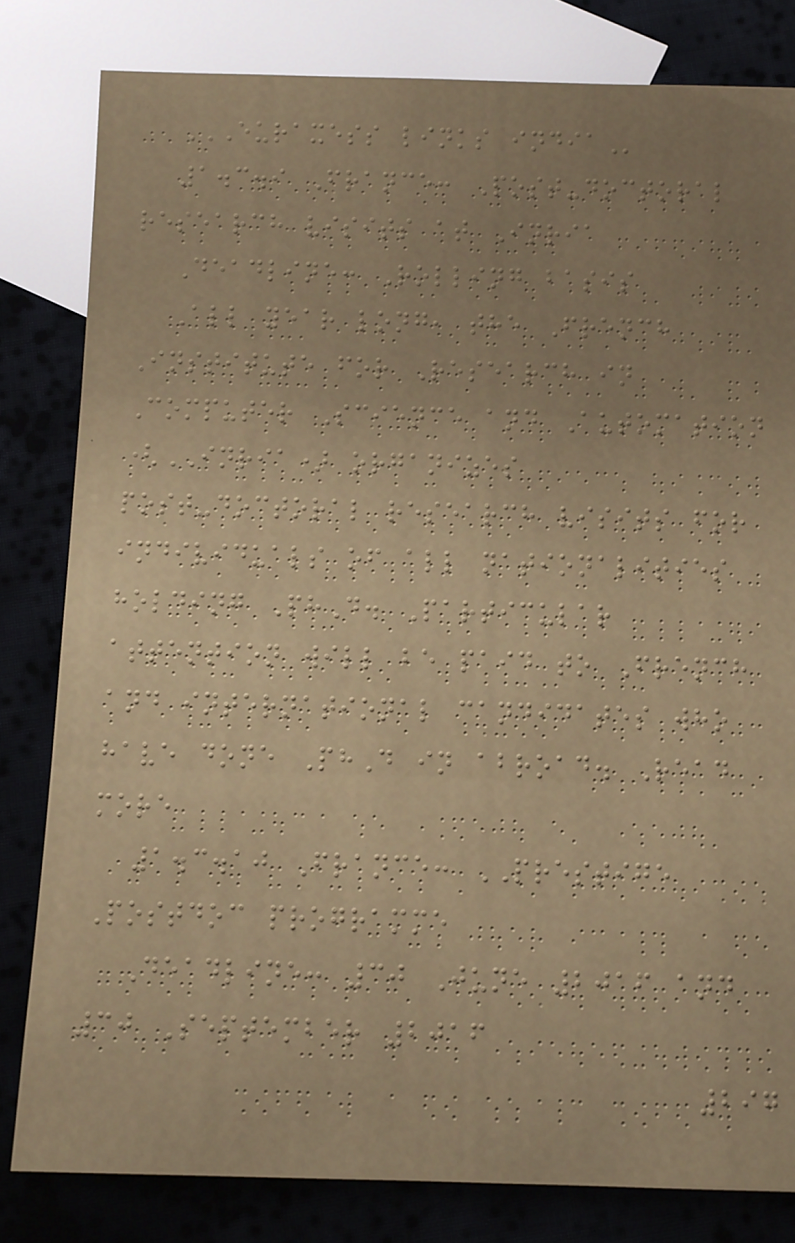EURAXESS LINKS INDIA
1.3.9 France: Post-doctoral
research visits at Inria
Deadline: Rolling basis
All year long, the French
Institute for Research in
Computer Science and Automation
(INRIA) organizes
post-doctoral research visits for
individuals of all nationalities
holding PhD. Particular
attention will be paid to French
and international candidates who
have done PhD in abroad. Read
more
1.3.10 France: PRESTIGE
Postdoc programme
Deadline: 30 June 2016 and
30 September 2016
297
